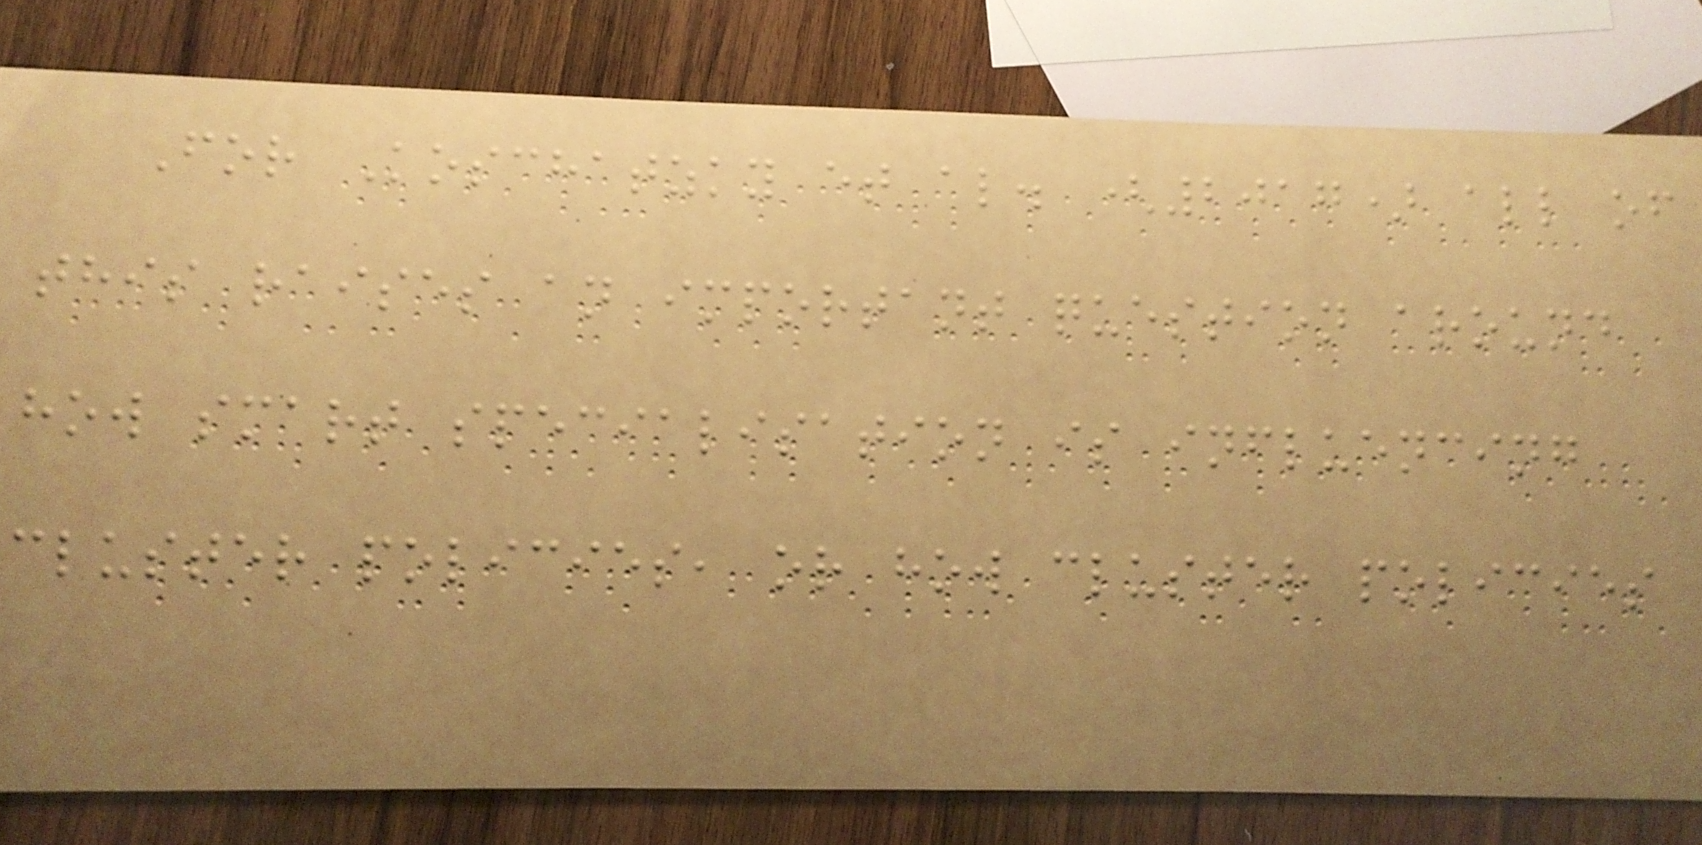For Koschatzky et al. (2017) all of
this raises an important question around
how smart specialisation is influencing
cluster policies, or how cluster policies
